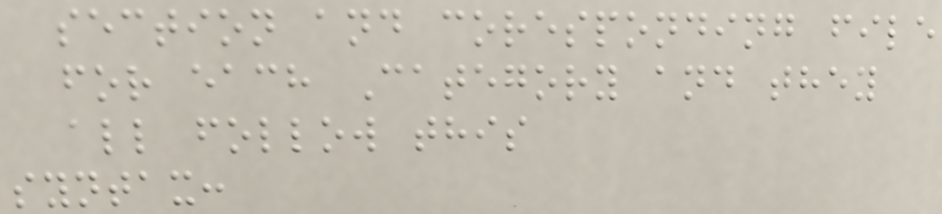section and coresponding file
for each Category and they
all follow this
syntax:
